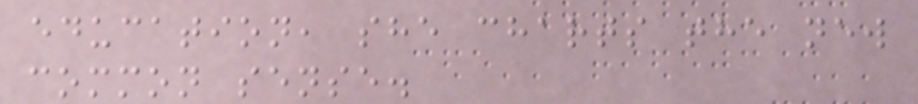education, she charts the new
common sense.
